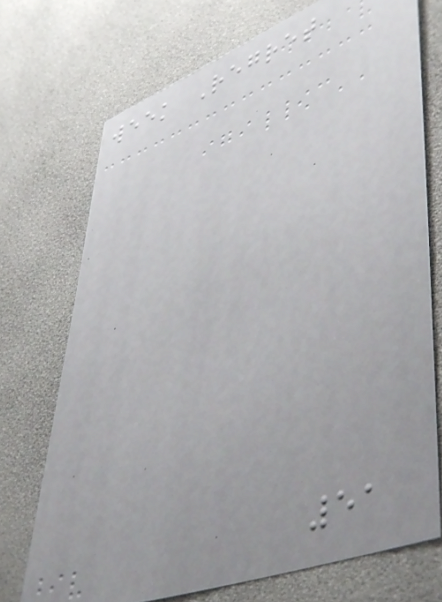week Regret
51
